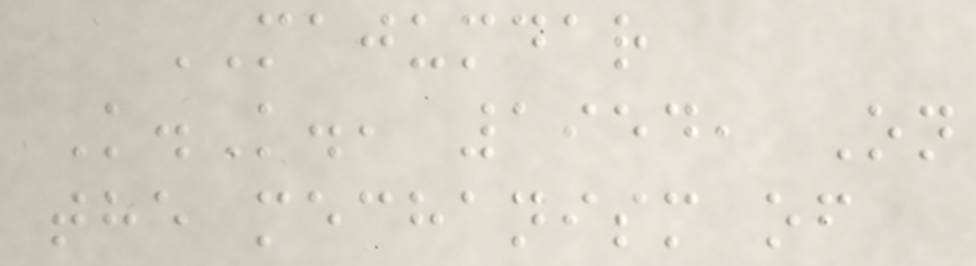MAJUMDAR
K.K., 1954, On
the mechanism of
